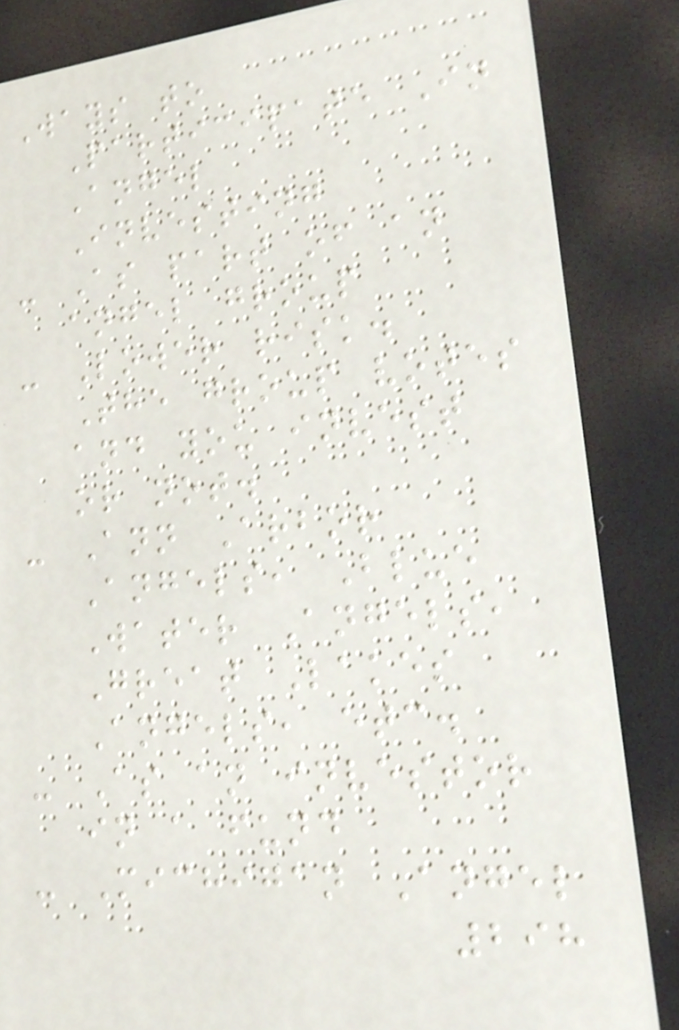Ways to
Participate In
Angel
Investing
- As part of an
angel group
- Lower risk.
The group votes
and you invest
or not.
- Ann Arbor
Angels, Blue
Water Angels,
Great Lakes
Angels, etc.
- As an investor
in a fund
- Michigan Angel
298
